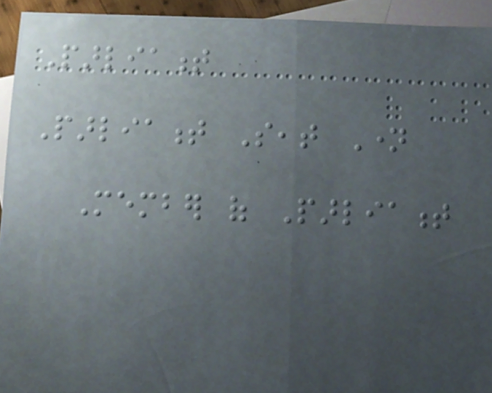Parliament
Parliament Seat Name
Member of Parliament
